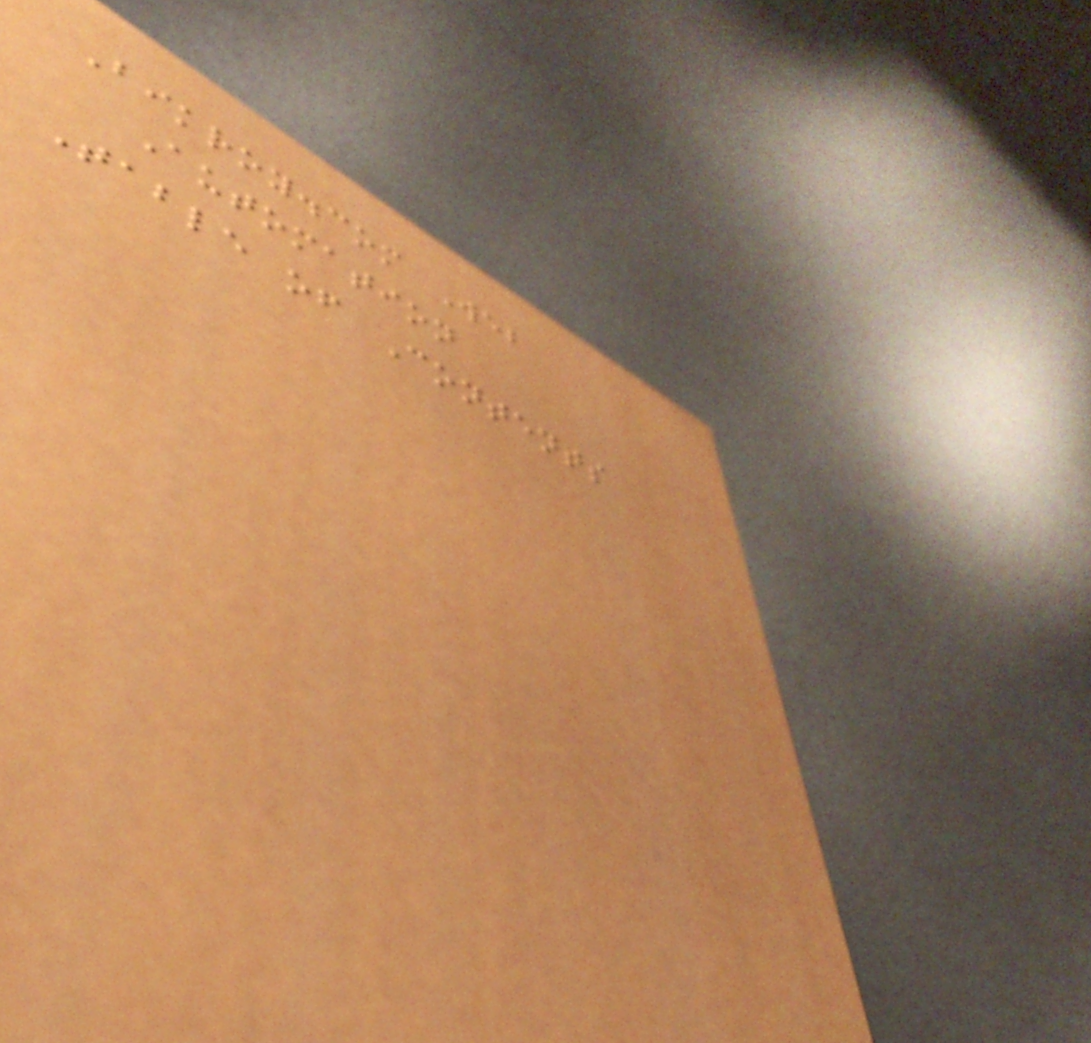Bikroy.com Web
Automation
Table of Contents
